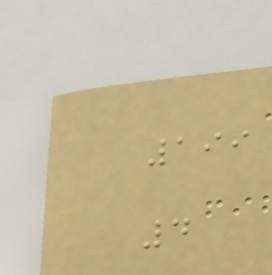199
4
